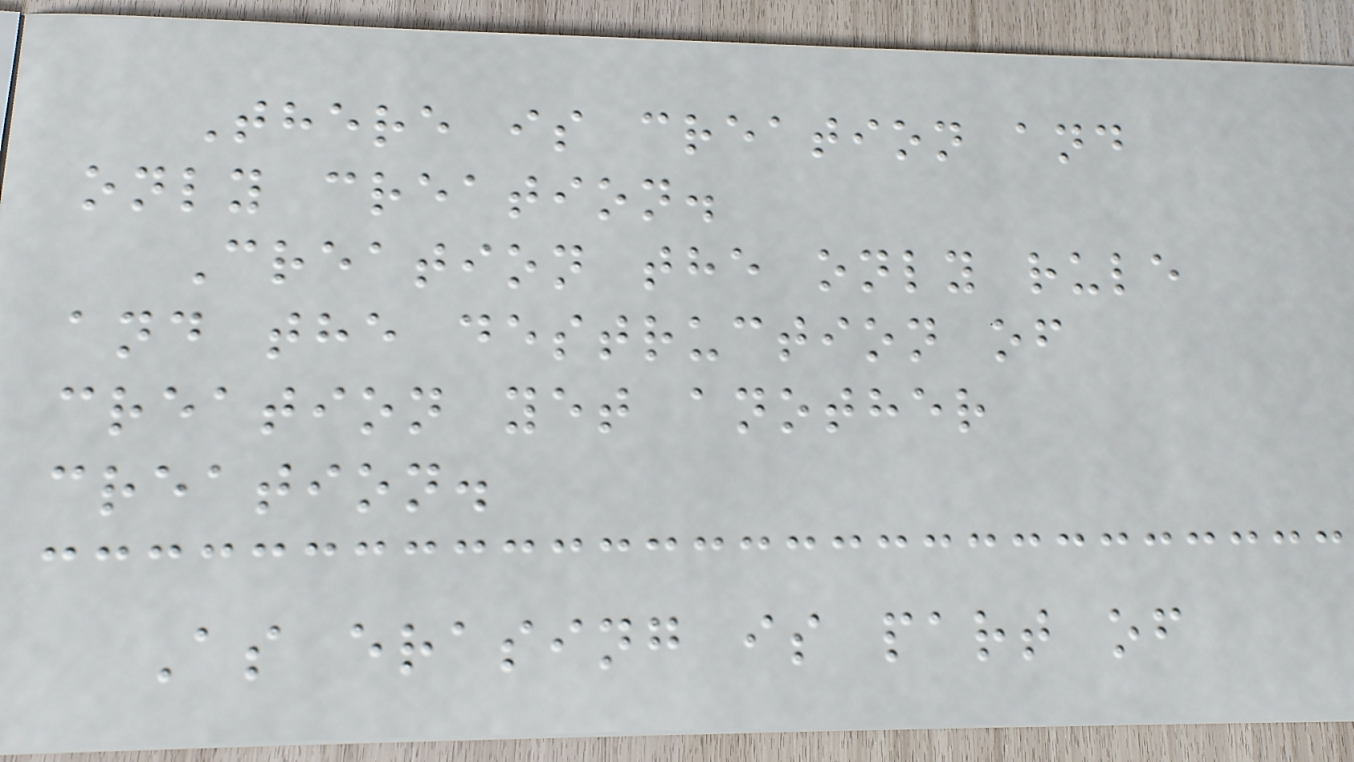There is creation and
only creation.
Creation the only rule
and the destruction of
creation yet another
creation.
As erasing is part of
